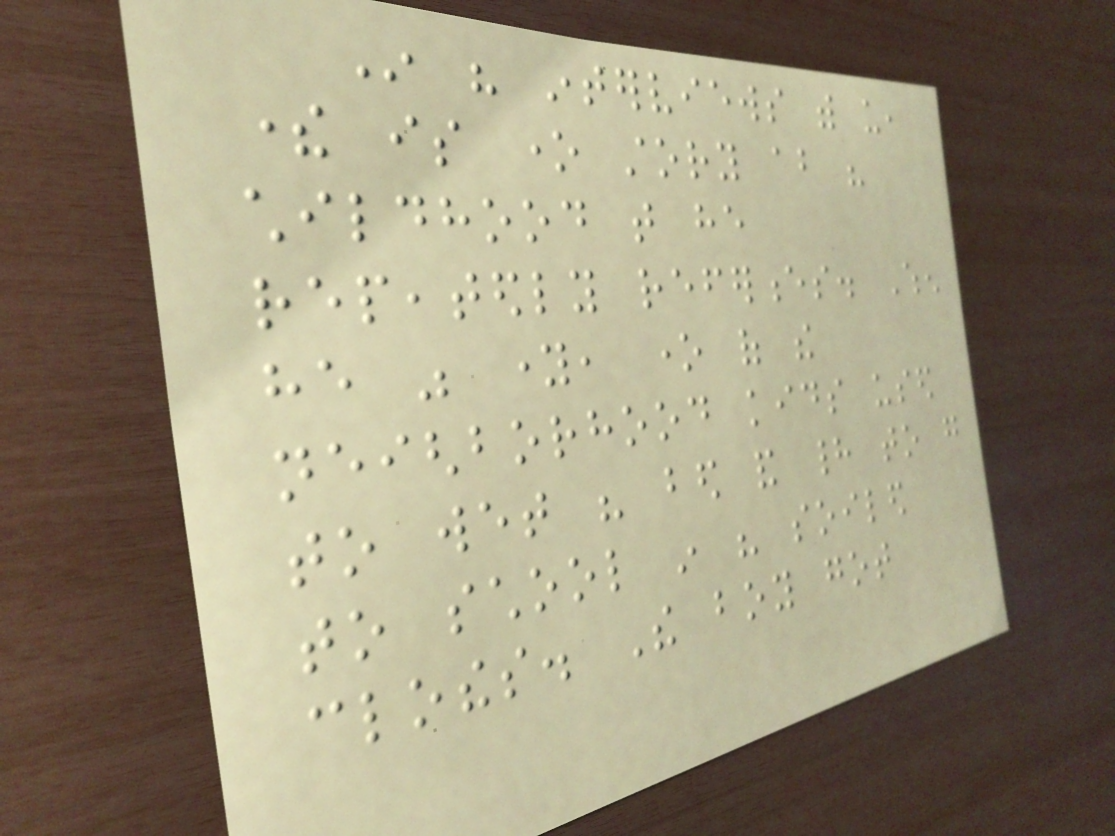In his interviews with us,
there is one story about his
childhood that he
repeatedly references. When
he was young, one of the
neighborhood kids used
to wet his bed and had to go
to school in his soiled
clothes. The boy got
